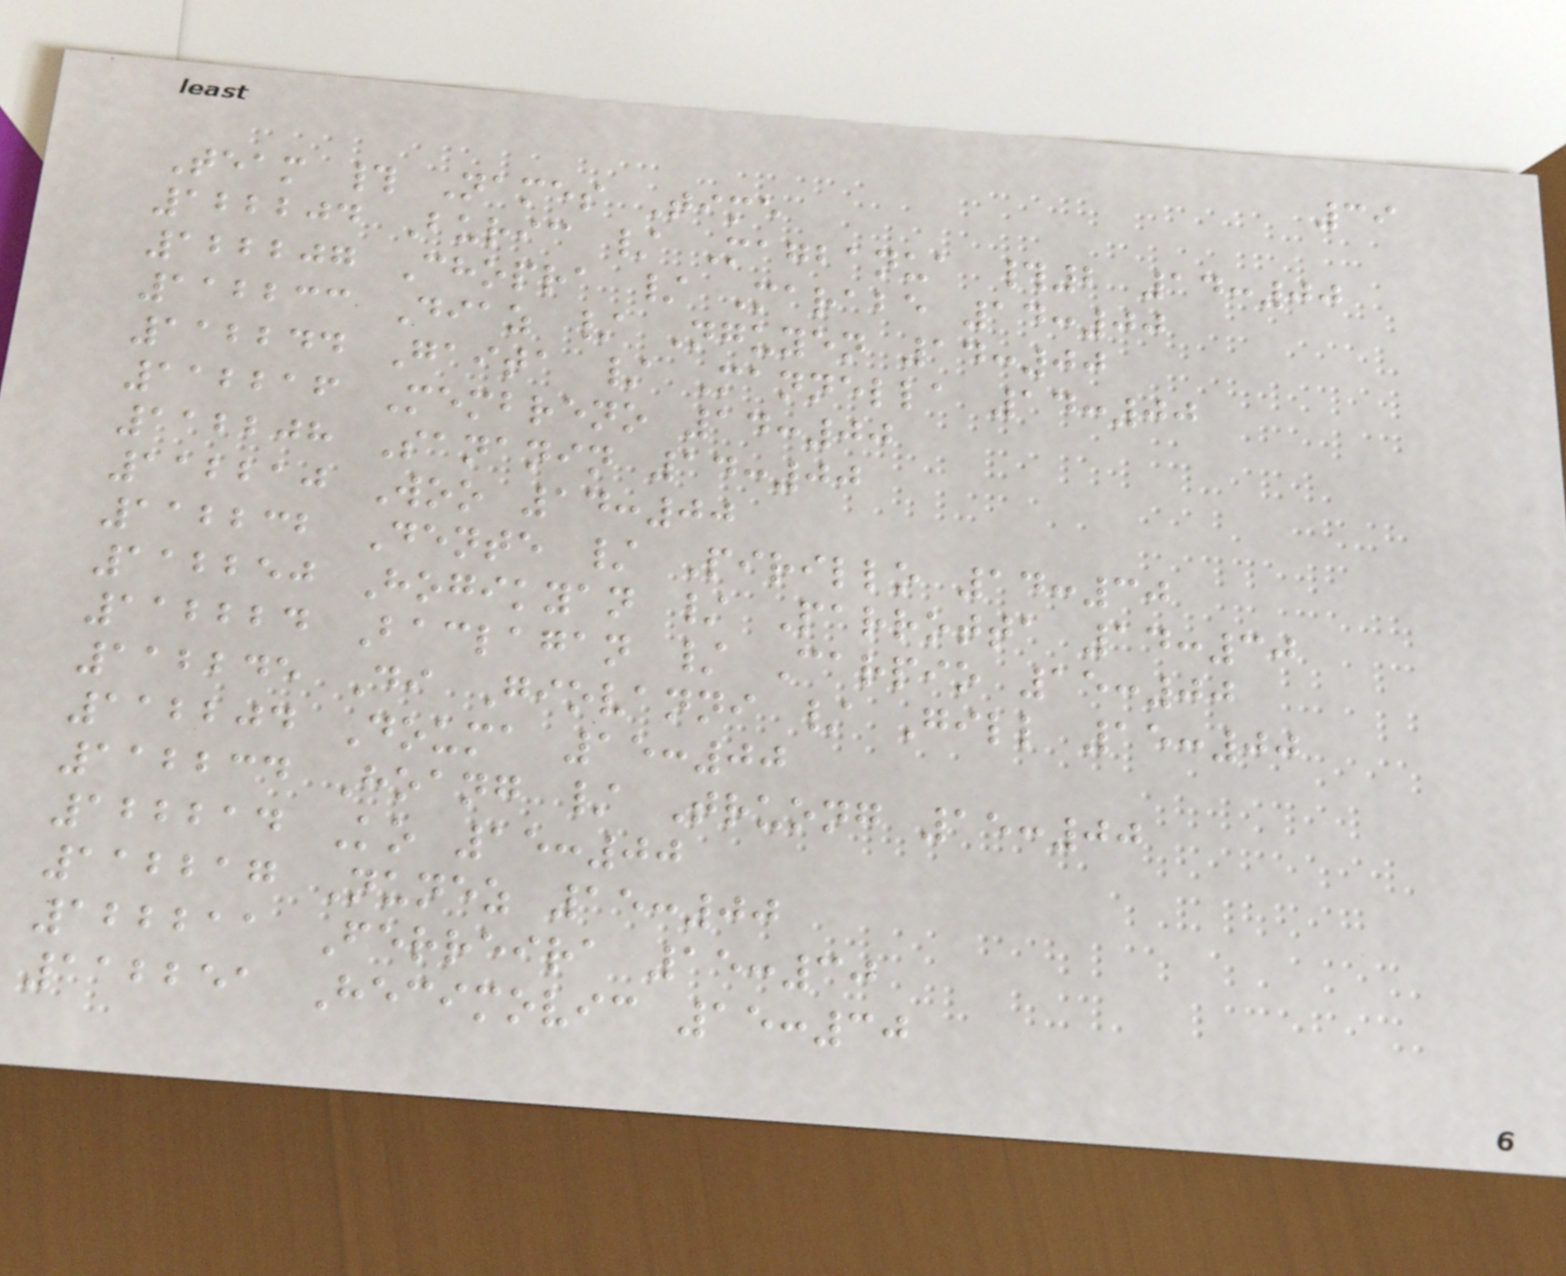39
Team # Names Time
122204 Buric / Magbanua #2 14:00
122207 Chopra / Marabe 14:00
112233 Diaz / Nguyen 14:00
112244 Gaita / Mannella 14:00
112216 Membreno 14:00
112208 Sananin 14:00
112210 Woo 14:00
112232 Dente / Pirillo 14:30
112250 Hogikyan / Parrotta 14:30
112224 Baclagan / Carpio 15:00
112245 Di Giovanni / Gill 15:00
112204 Douma 15:00
112234 Hoang / Truong 15:00
122214 Ko 15:00
112217 Nunez 15:00
122211 Ferreira 15:30
112251 Hecimovic 15:30
